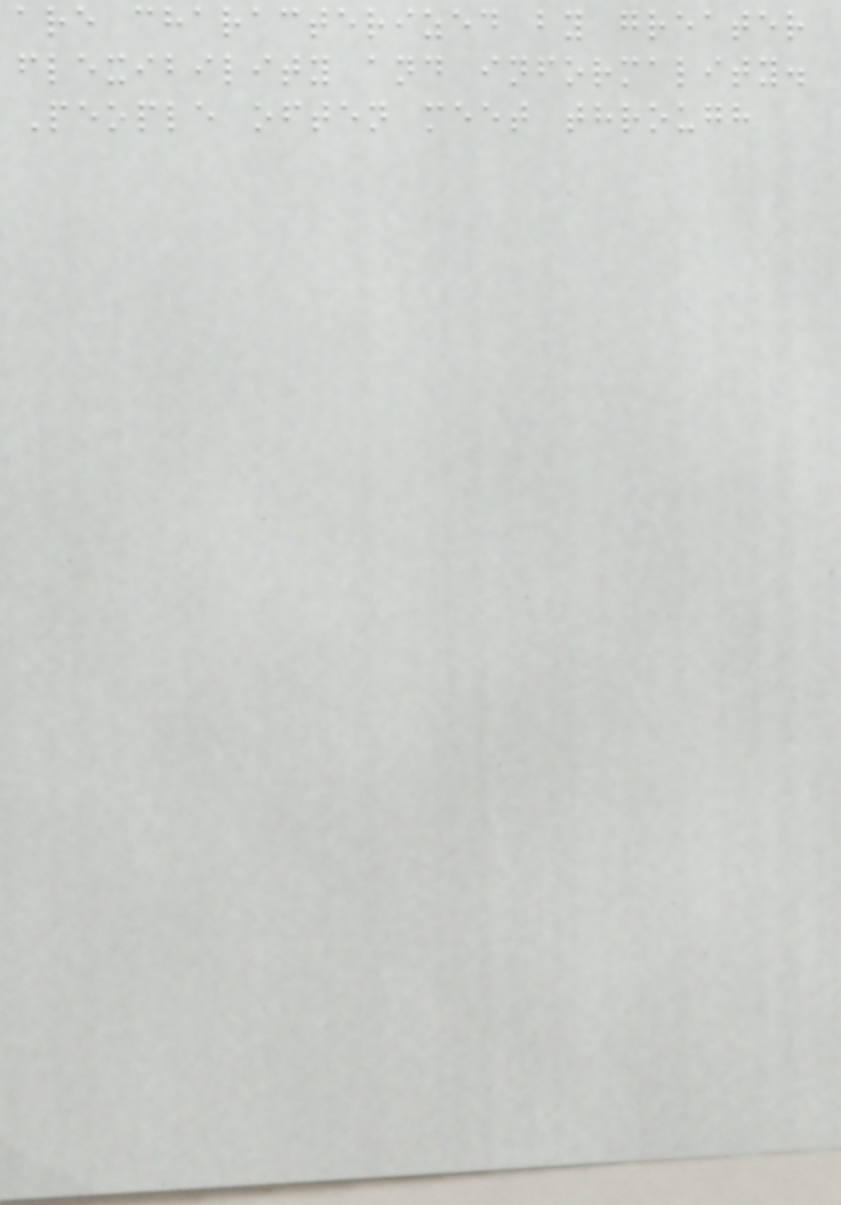are characterized by greater
flexibility and informality.
People often meet through
